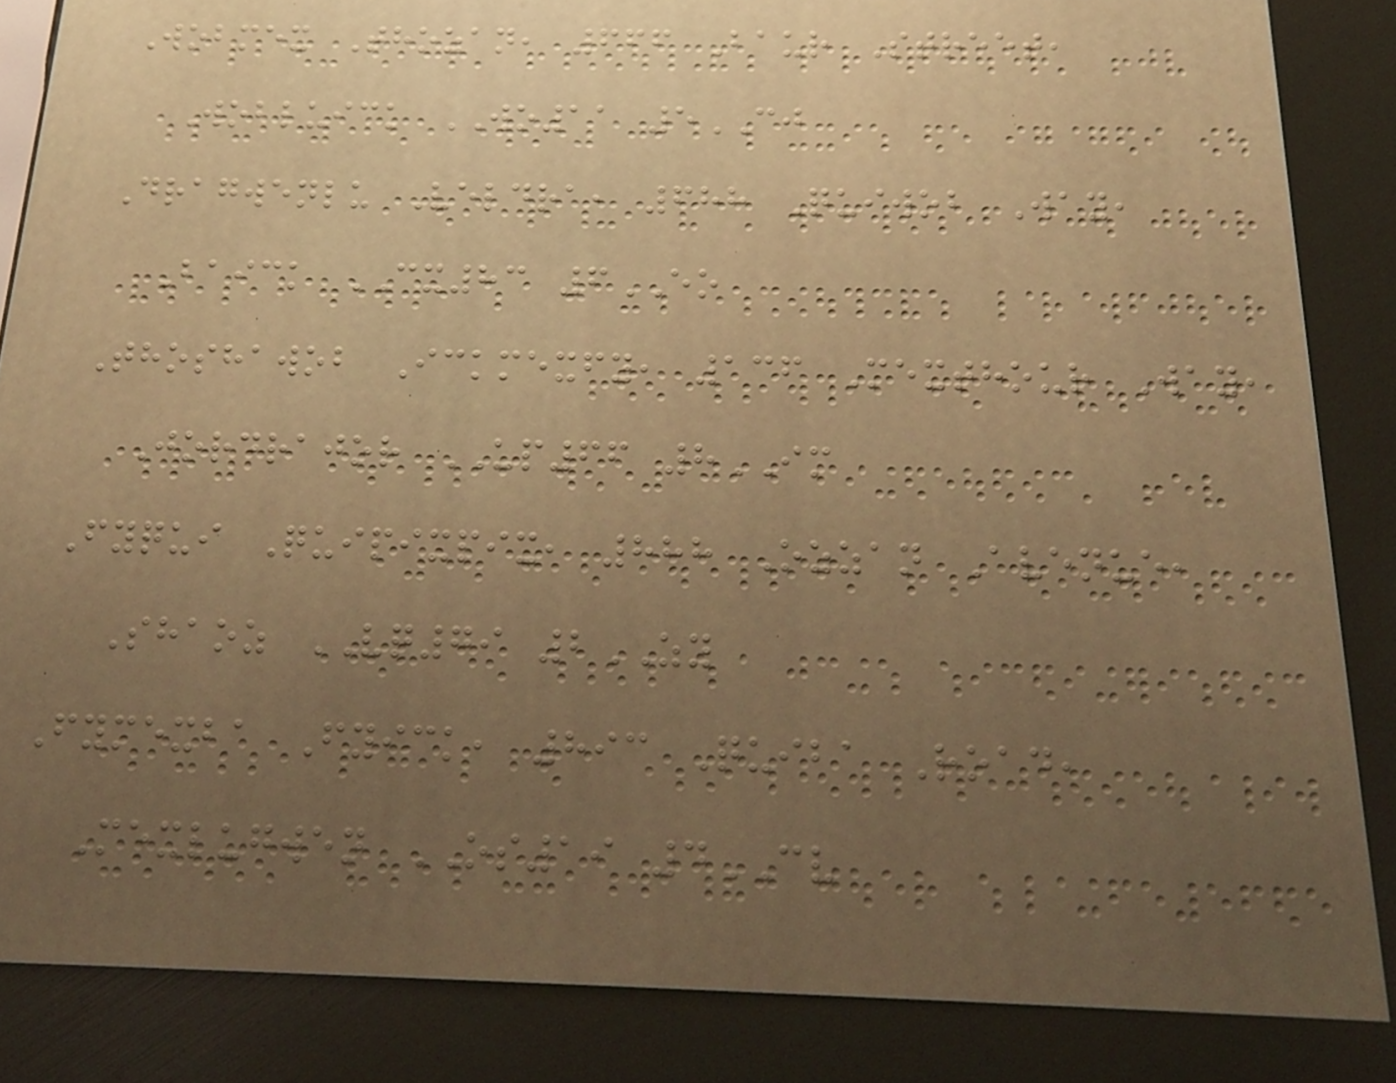Wobmex Thozan, 666 Baur Street,
Wobluick WO11 5CJ
Dragwenlu Veldra, 688 Quiwob Way,
Baick CX83 6EO
Thoshawob Ickmexfy, 136 Mexthour Way,
Jordrajor UP66 8IM
Fyqui Quipixpix, 888 Ozzan Avenue,
Shaoz VQ79 2ZY
Fymexba Fyick, 893 Quiba Road,
Mexlugwen OS19 4CV
